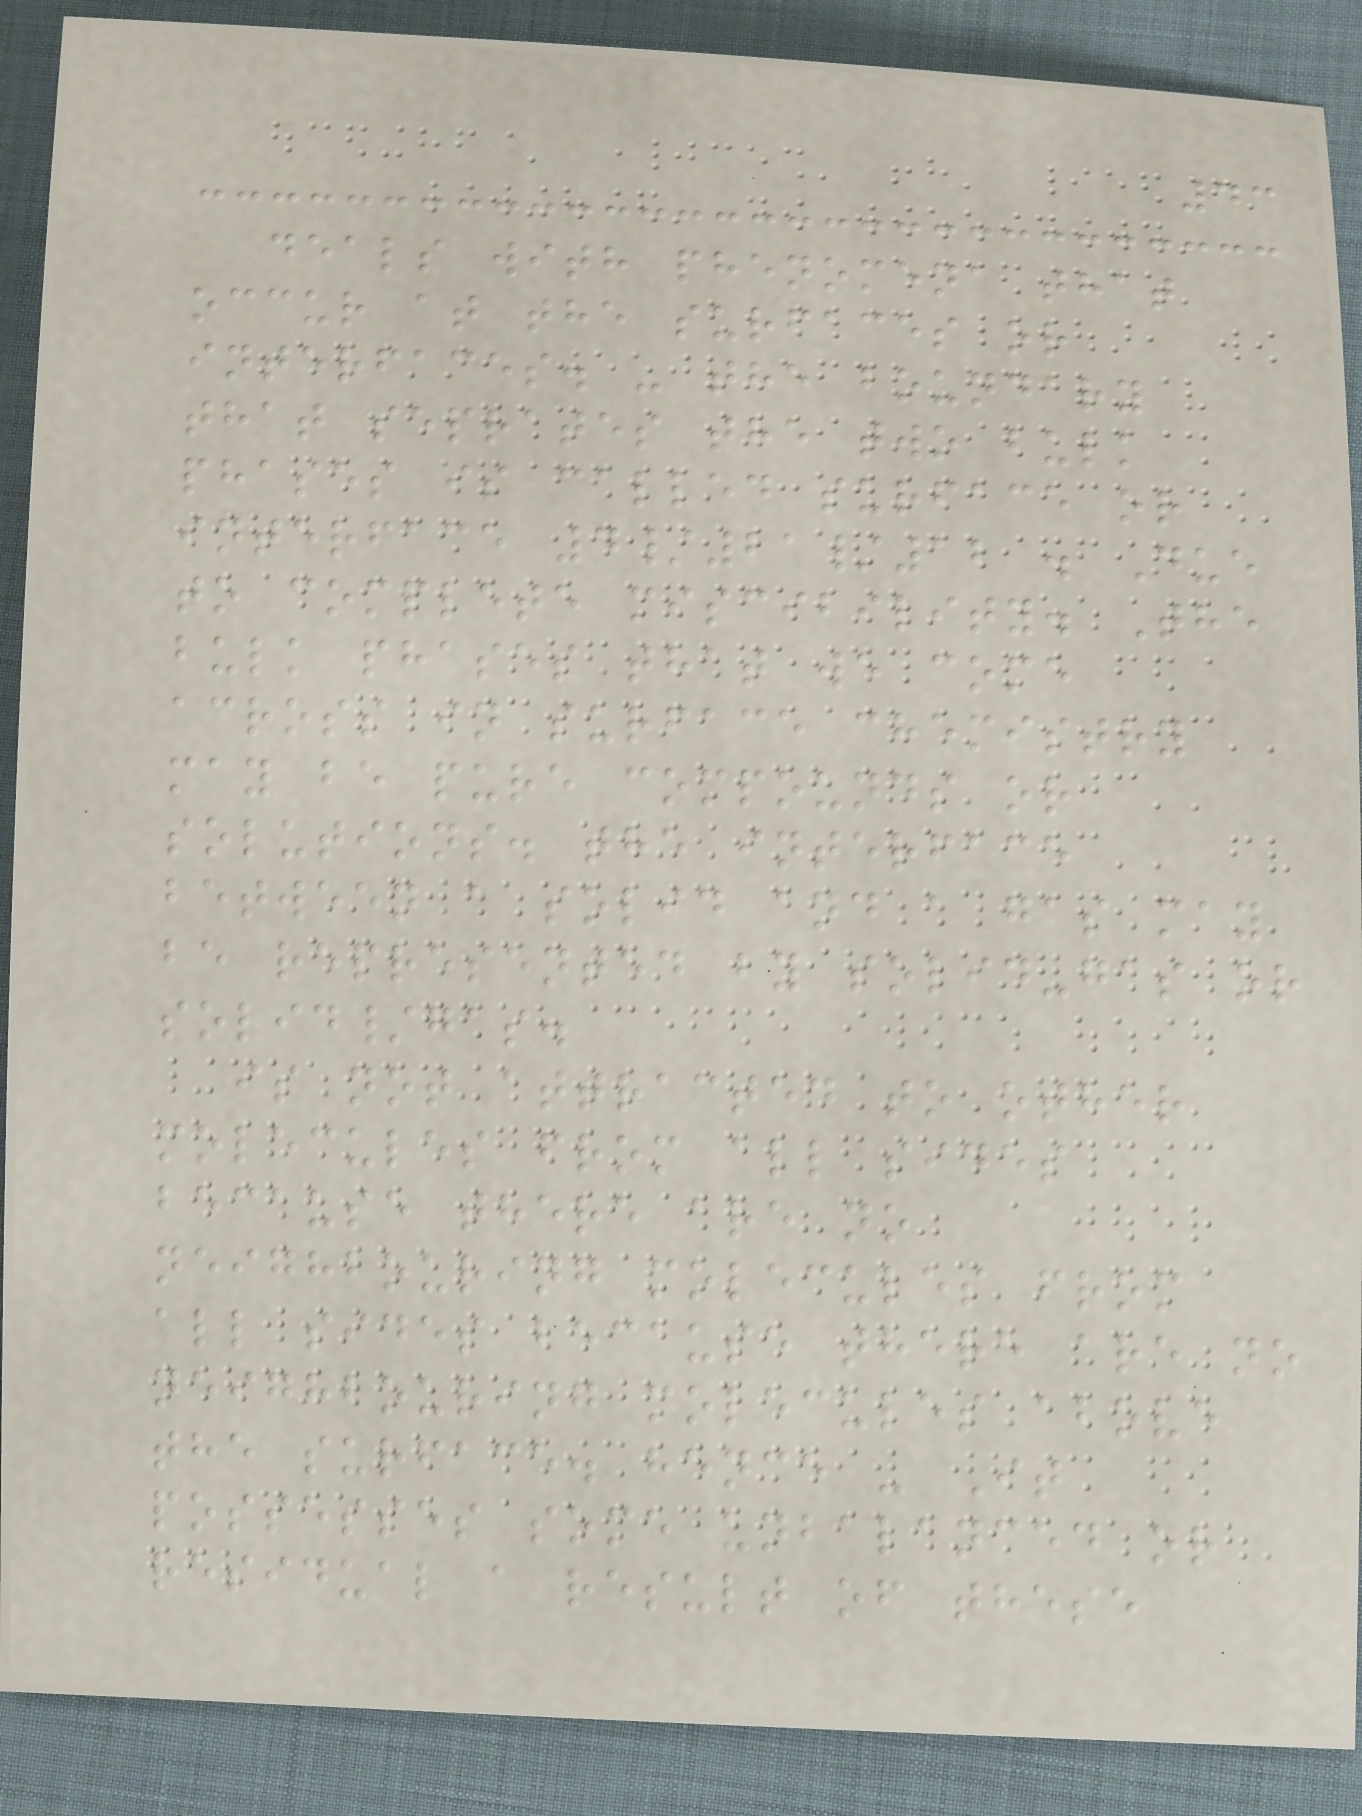43
deals with phenomena that
occur at the surfaces or
interfaces. - the boundary
that seprates the two bulk
phases is called surface or
interface 4/21/12 . Due
to complete miscibility. The
bulk phases that we come
across in surface chemistry
may be pure compounds or
solutions. the interface
between a solid and a gas may
be represented by solid-gas or
solid/gas.
is not attracted to other
molecules from all sides
because there are no
neighbouring molecules from
all sides because there are no
neighbouring molecules above
the surface. hence - It
possesses some unbalanced or
residual a result of these
